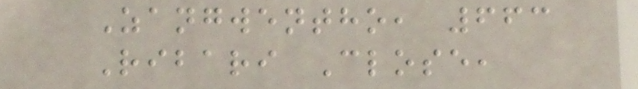Zangwentho, 663
Ribari Close,
